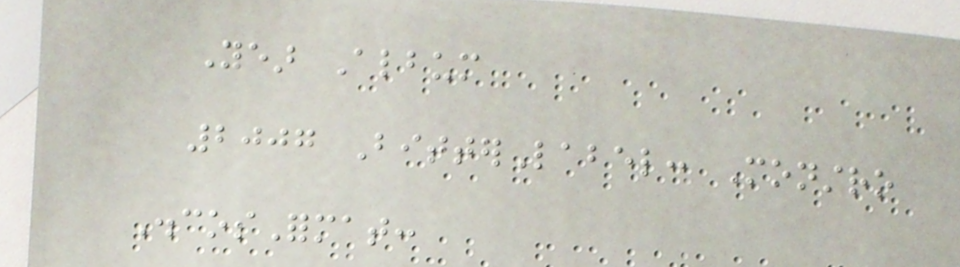Year Album
2007 BitterLabel: Monstro
DiscosFormat:
